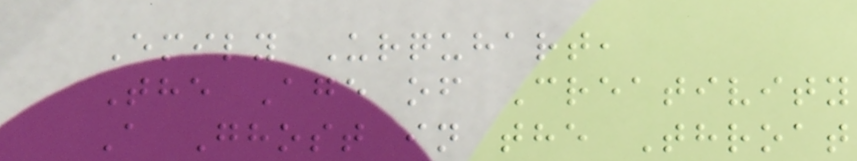Emily Urquhart,
The Age of Creativity
A Ghost in the Throat
